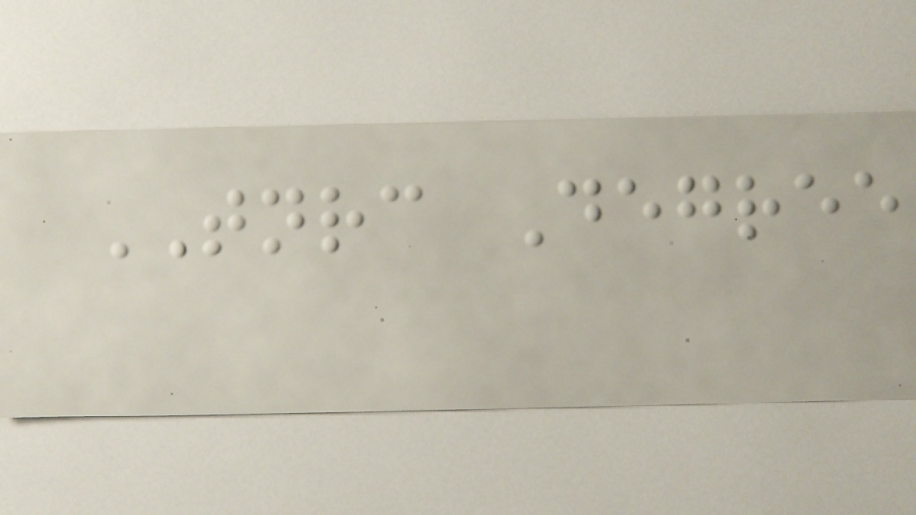TNRC Degree
